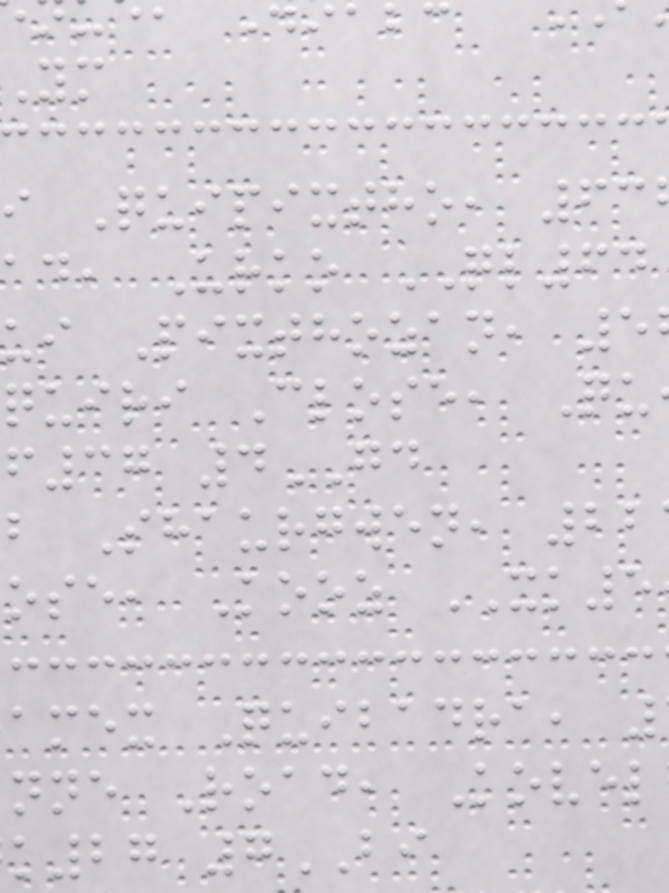i Quipixtho, 63
ad, Urko QL64
ui Pixthozan, 5
quiri Close, Qu
f37 4GD
b Shaurgwen, 22
ose, Kooz XK5
amex Quibadra,
nne Road, Kovel
k27 7BI
